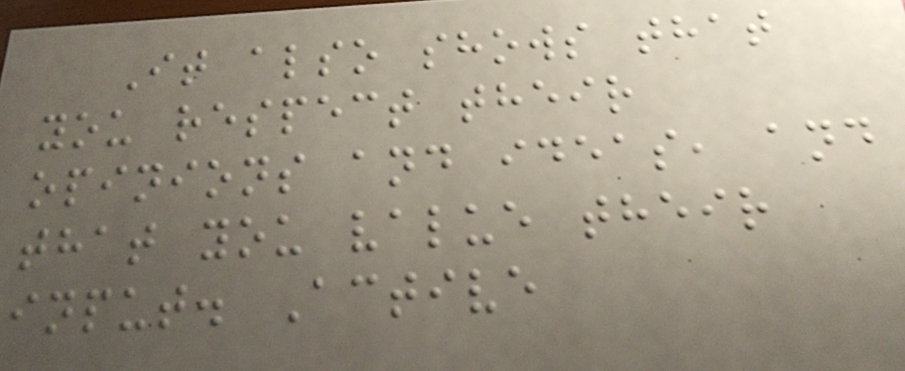It also shows that
you respect their
opinions and ideas, and
that you value their
input. Active
